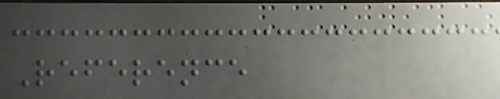Reference
